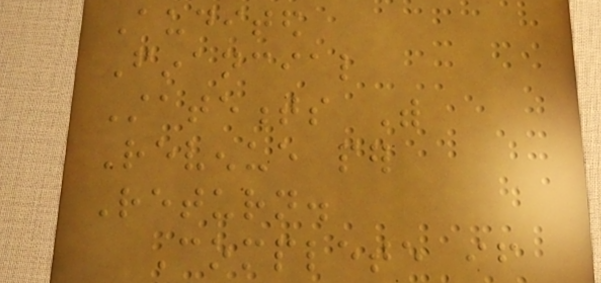Audited
Financial
Statements With
Revenue per
Return.
Complete if
